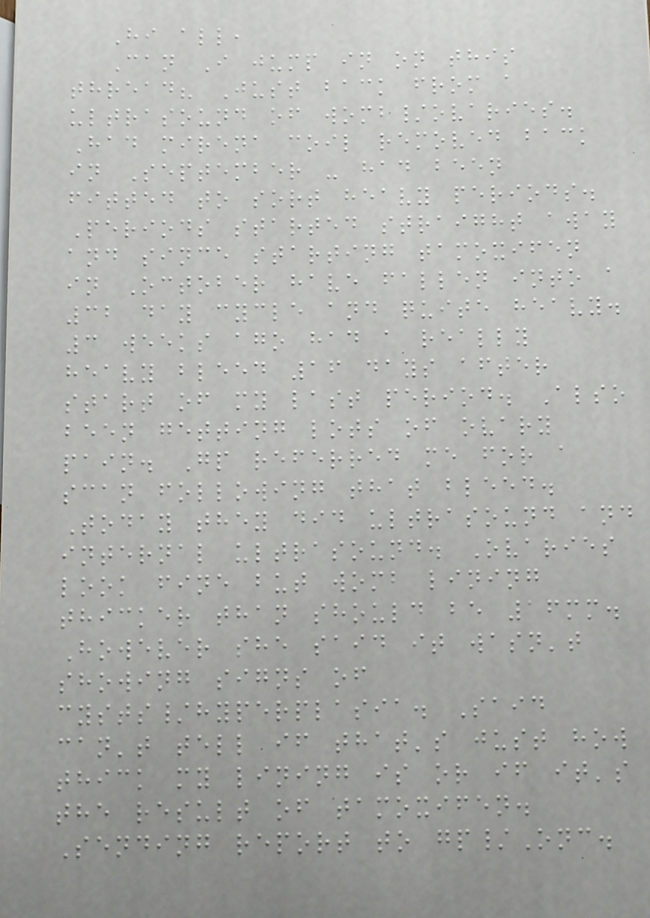Hi all,
Can I jump in on this
thread? Just back from a
ultrasound of womb/ovaries.
Had mirena coil removed back
in September - had been
fitted to sort heavy periods.
Periods started straight away
and since starting tamoxifen
in October have fallen into a
32 day cycle and quite heavy.
3 weeks ago had a really
heavy bleed 16 days after
start of my last period. Also
been getting lots of ovary
pain. Gp referred me for a
scan following that bleed.
Today they did ultrasound and
internal ultrasound. Ovaries
look fine but womb lining
thicker than should be 16mm.
However she said it wasn't
showing signs of
cysts/hyperplasia. Said
can't tell if that's just how
thick my lining is or if it's
the result of tamoxifen.
Sending report to gp/Onc.
